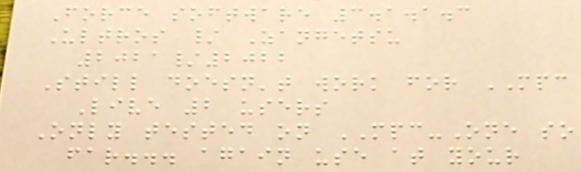Force software 3.1.1.3
Ultros / Zangetsu
2021/2022
Still doesn't work for MPC
Live 2 users
Only tested on MPC-One so
far... again use at your
